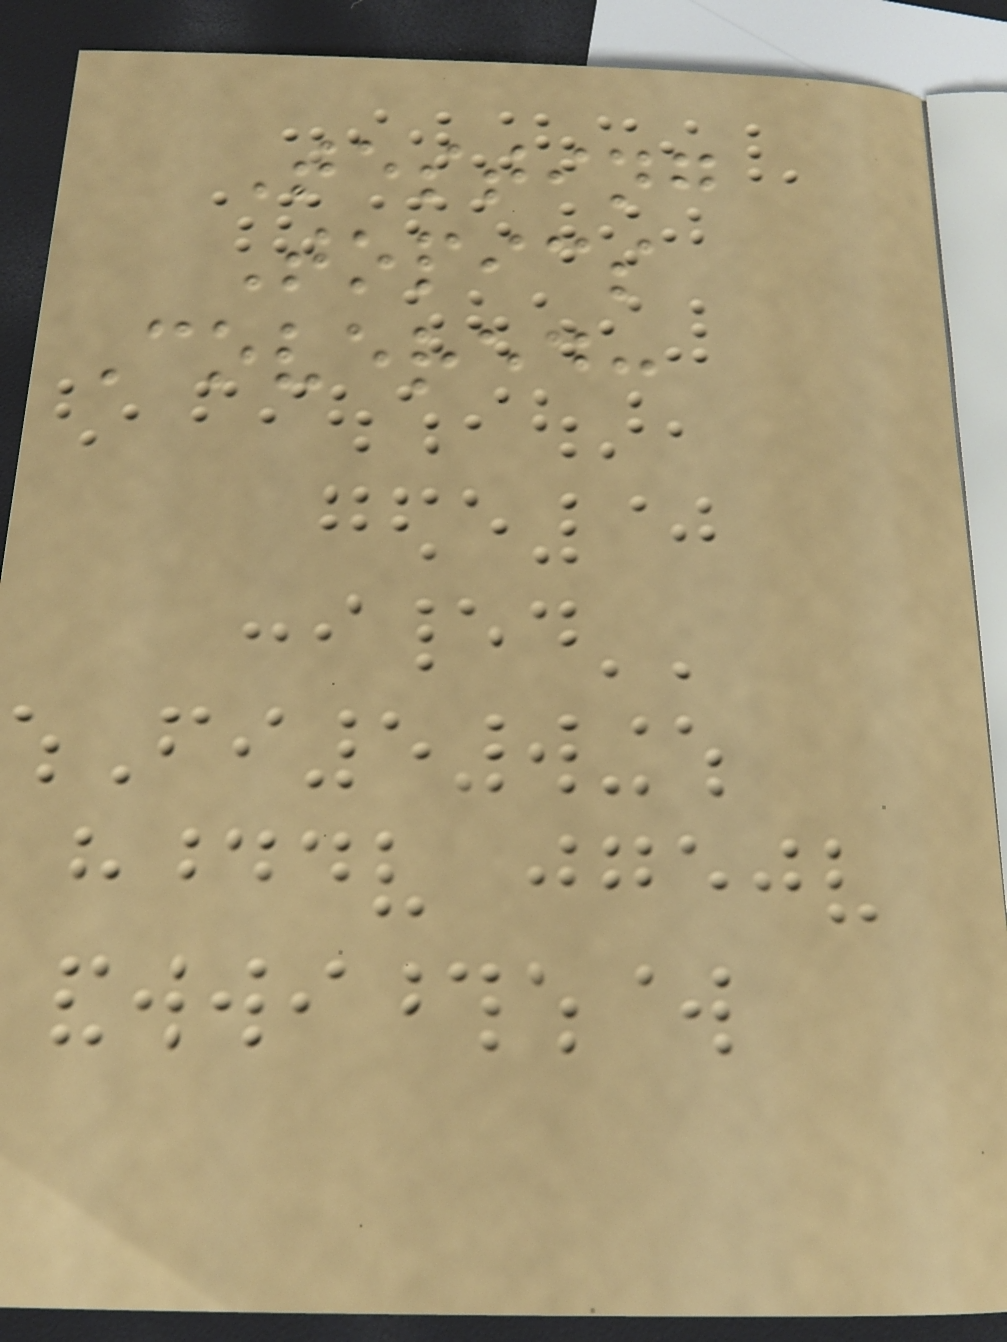Testing
Topics
Covered:
